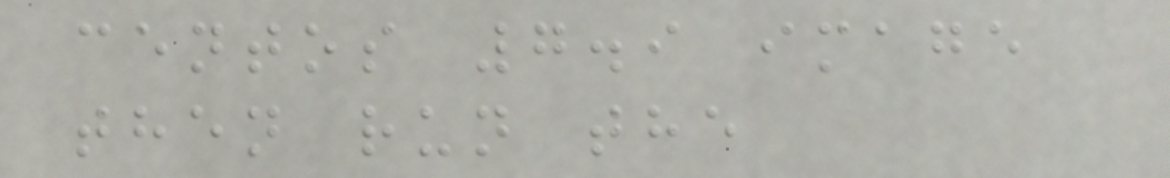centos 7.9 image
then run the
